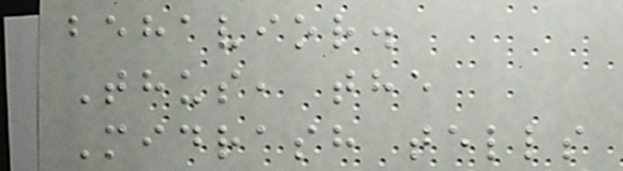behavior.
Thus, the
Midrash tells
